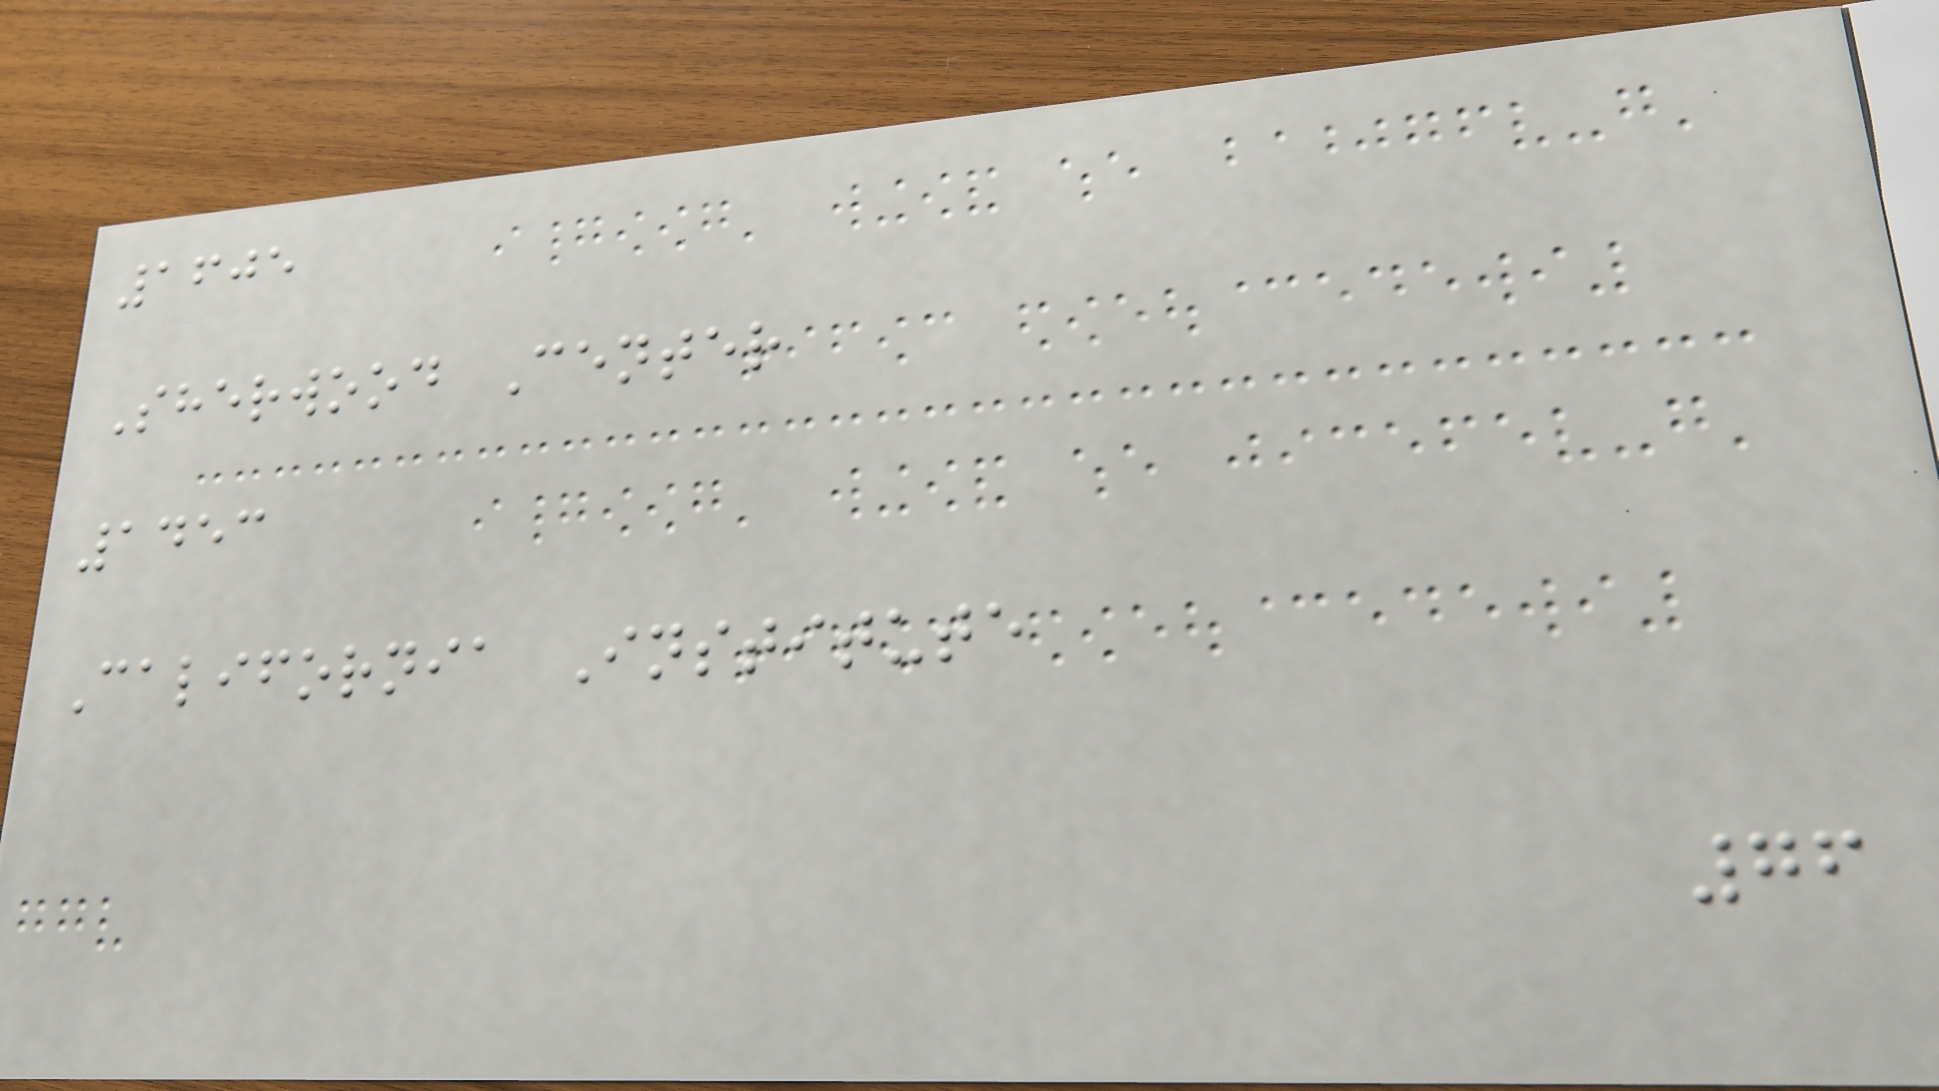1605
Sherwood Center
1453
California Institute
76
